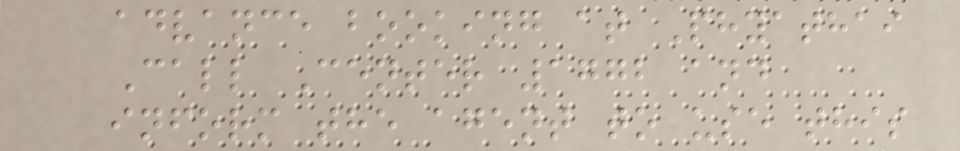advance booking at Phyathai
Call Center 1772 and
inform the agent to use this
